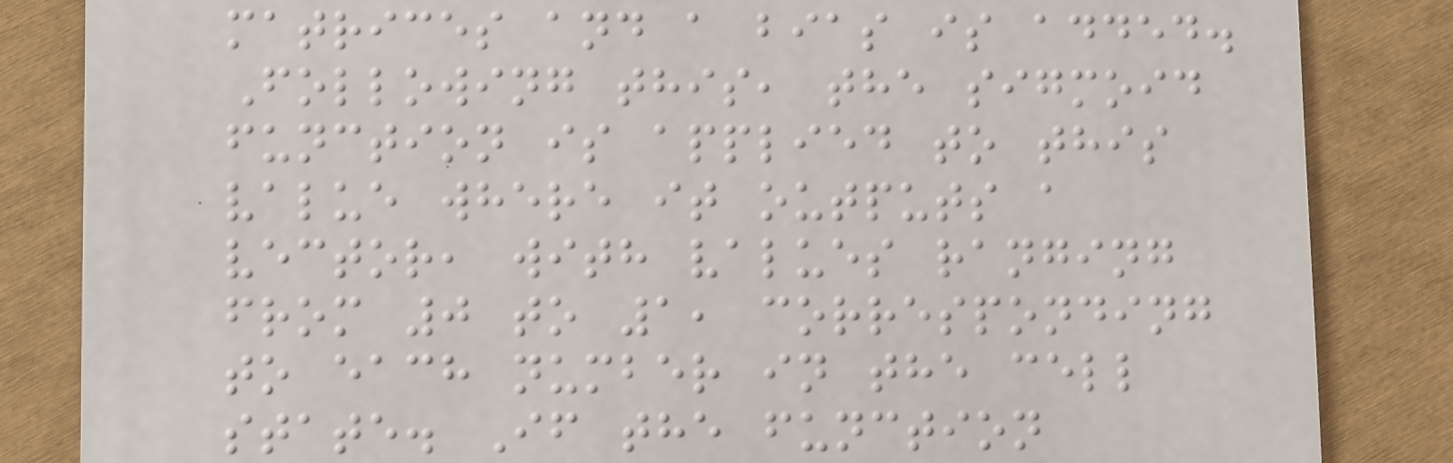matrices and a bias is added.
Following this, the sigmoid
function is applied to this
value where it outputs a
vector, with values ranging
from 0 to 1, corresponding
to each number in the cell
state. If the function
